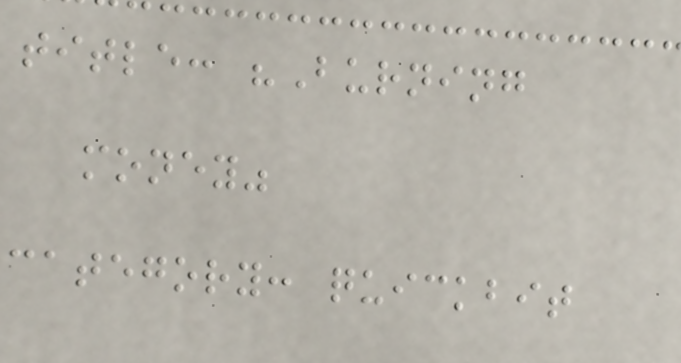title: "Burning
money"
category: quickbit
